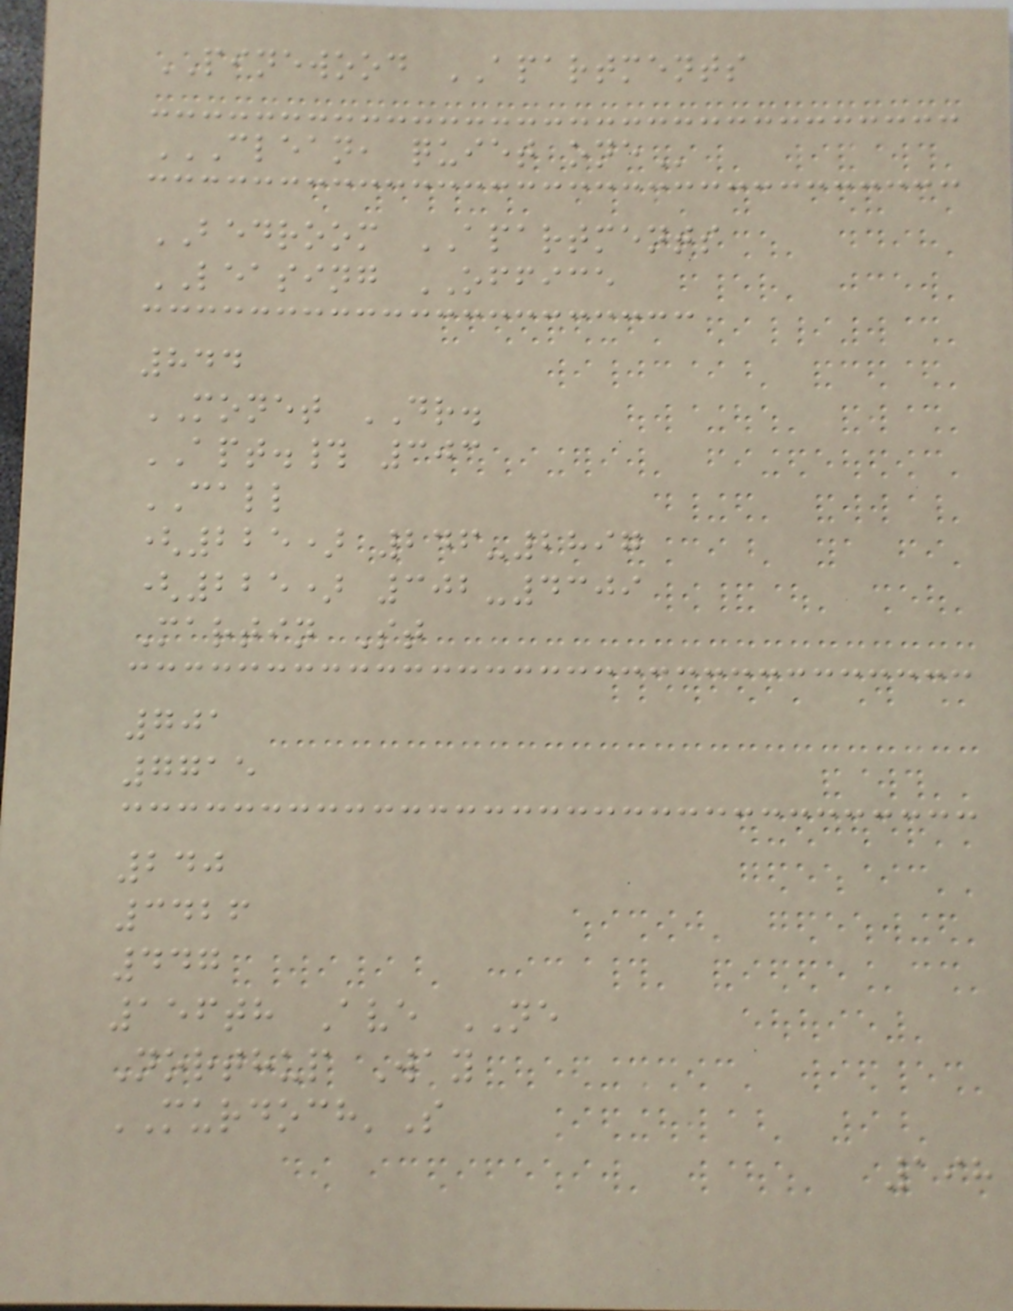PINEWOOD APARTMENTS
CLEAN, QUIET ONE
BEDROOM APARTMENTS
LEASING OFFICE
844
MONET DR.
APT.# 303
CALL
(225) 246-2897
(225) 302-4309
Martin St
701
7715
240
3426
447
156th Ave NE
Northup Way
MURDOCH'S
198
